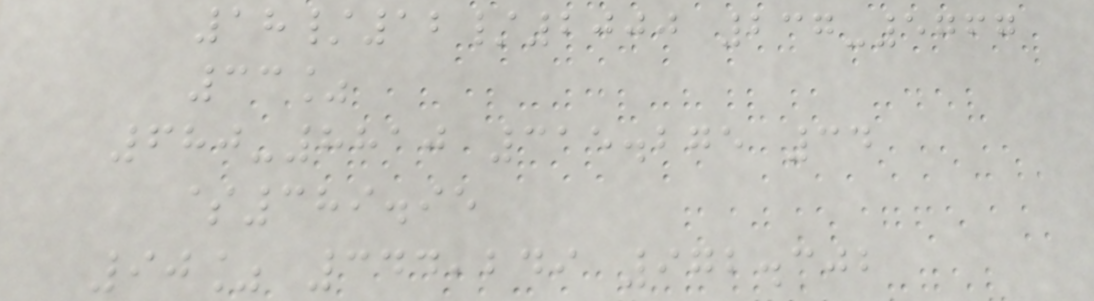18/12/2000 237-5767
33%
680-8810 315.275 34
$389.95
90% 344,249 972.302
